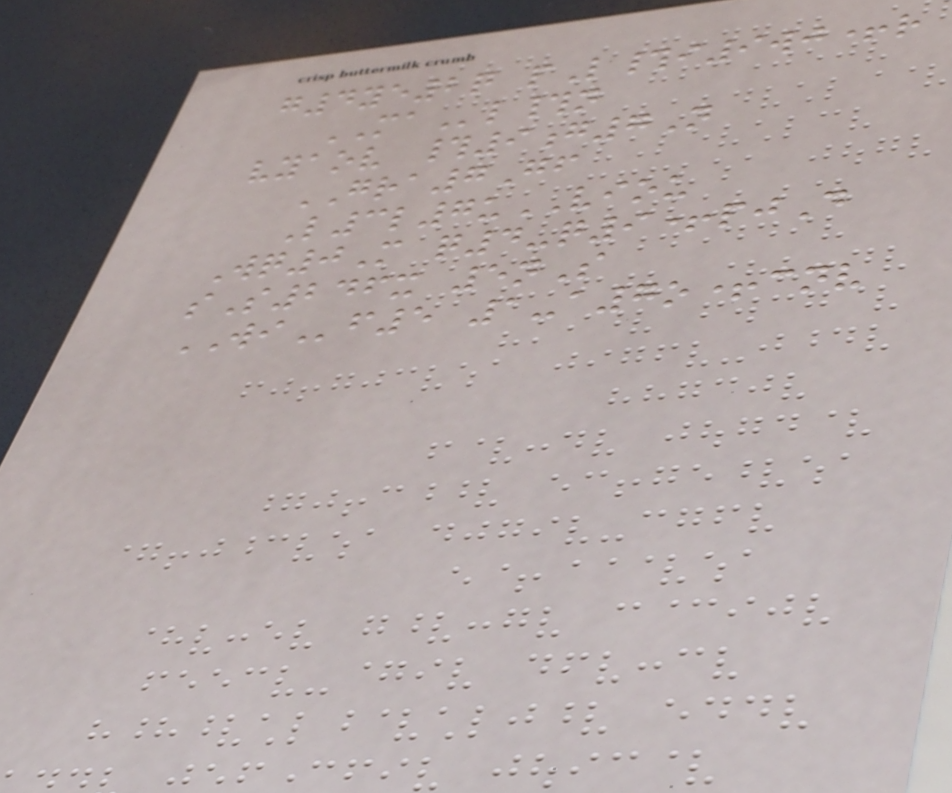g4ye2q pL#i9wj+r
MAl#n
vyaov #9g7N
GRA7Gf
L3l7uVIOU
Wq0M q4-q9+pjD
sS246x 5nS
WIf5 1-a7o+cnv
